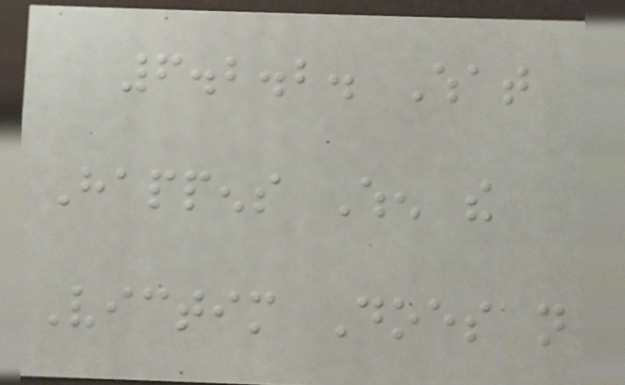6.2.2. What
Happens When the
Victim Does not
